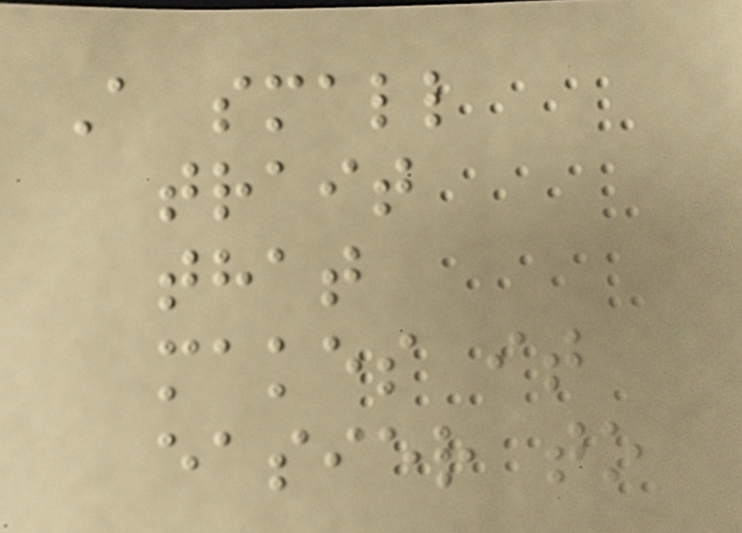A small
trait
that
makes it
easier to
